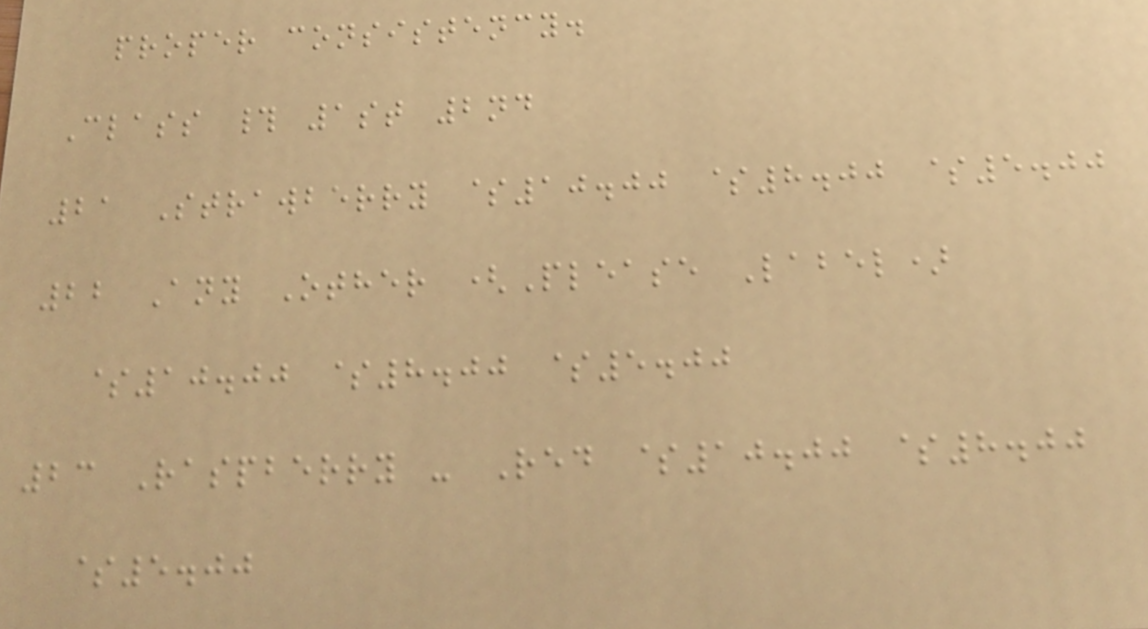proper consistency.
Class # 1st 2nd
21 Strawberry $10.00 $8.00 $5.00
22 Any Other (Please Label)
$10.00 $8.00 $5.00
23 Raspberry - Red $10.00 $8.00
$5.00
